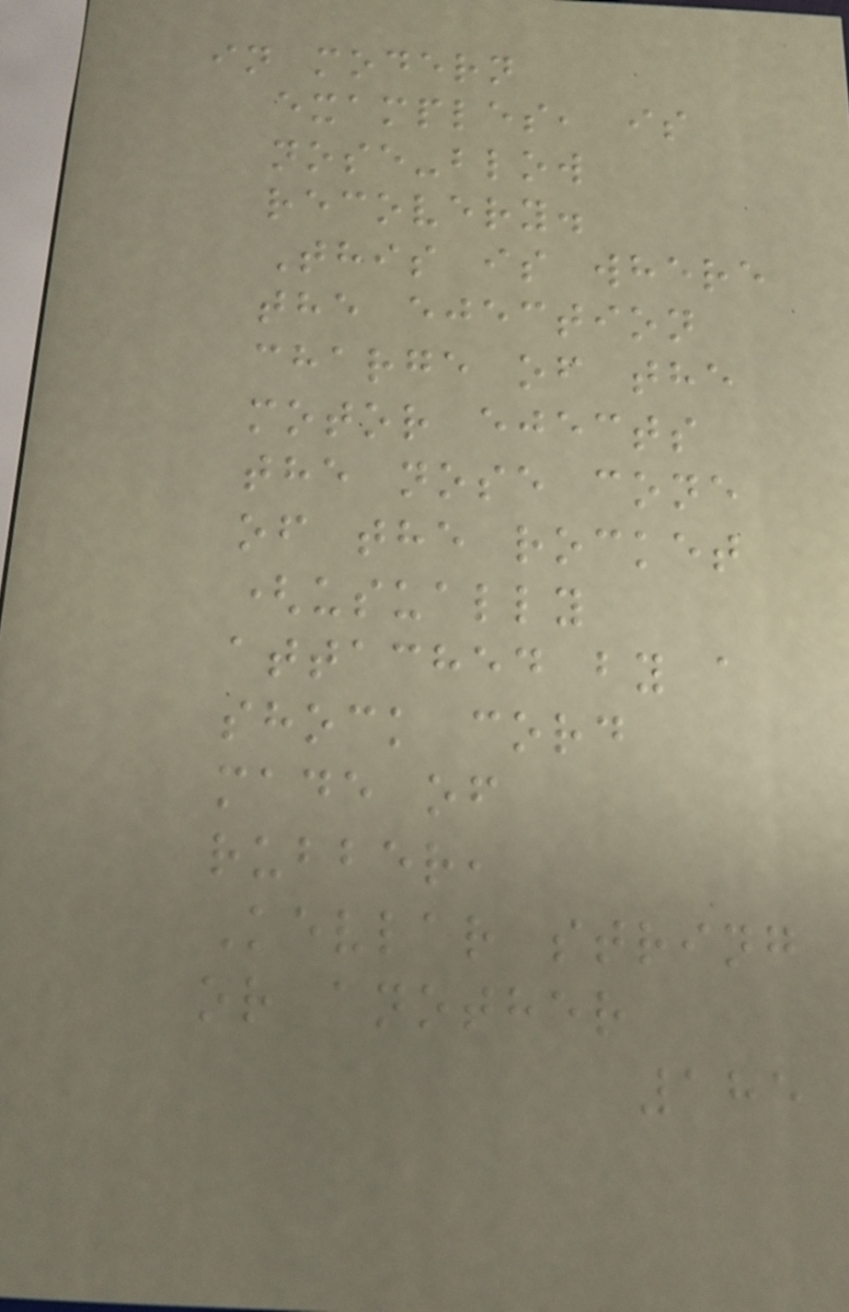in modern
examples, is
nose-blow
recovery.
This is where
the ejection
charge of the
motor ejects
the nose cone
of the rocket
(usually
attached by a
shock cord
made of
rubber,
Kevlar string
or another
185
